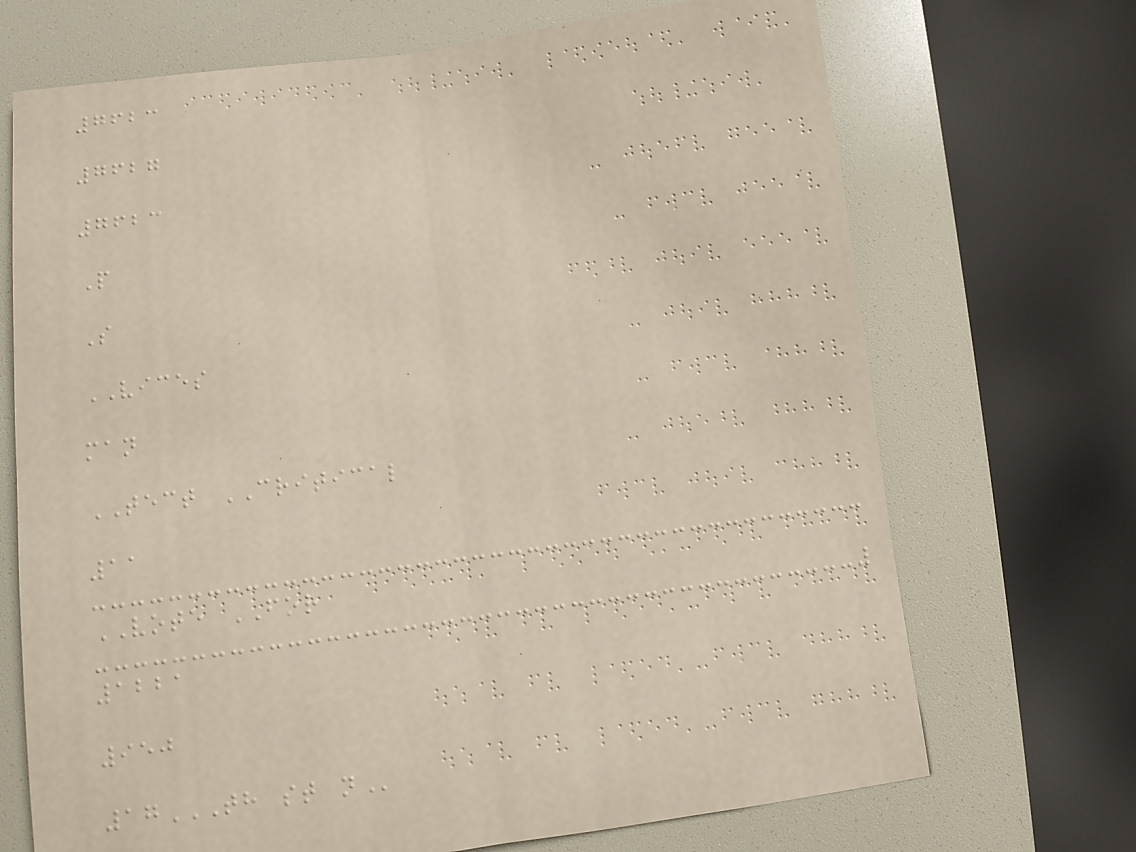7623
7627
7623
P
S
VICES
man
TECT CRITICAL
11
VOTE FOR
1221
950
17TH ST N
